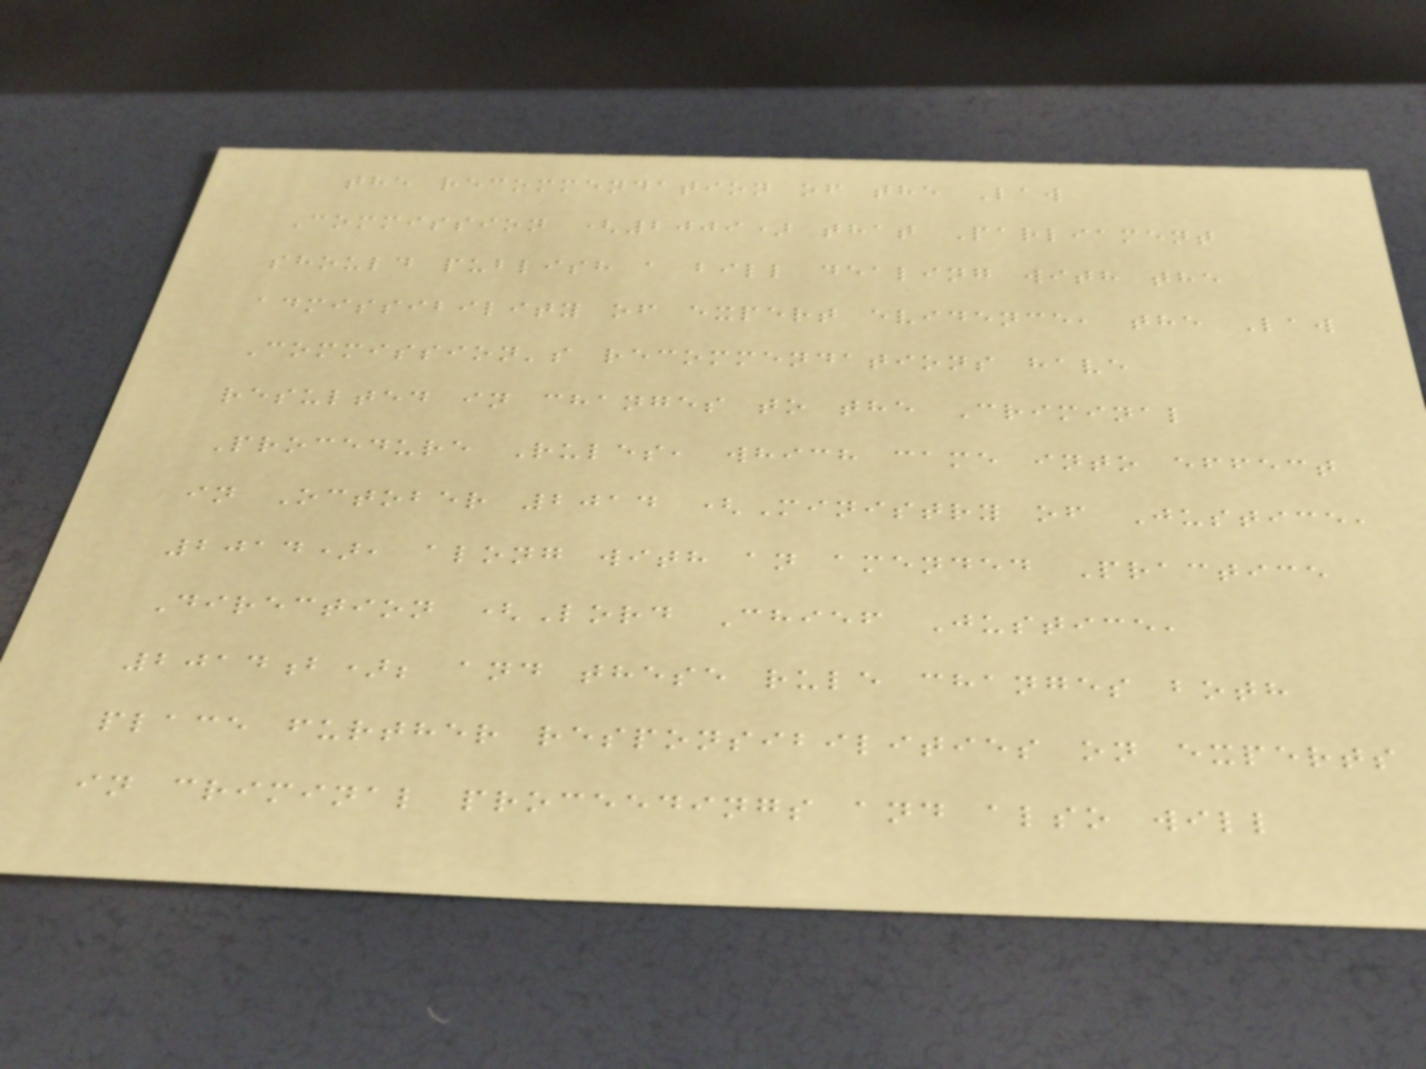the recommendation of the Law
Commission (2009) that Parliament
should publish a bill dealing with the
admissibility of expert evidence, the Law
Commission's recommendations have
resulted in changes to the Criminal
Procedure Rules, which came into effect
in October 2014 (Ministry of Justice,
2014), along with an amended Practice
Direction (Lord Chief Justice,
2014b); and these rule changes both
place further responsibilities on experts
in criminal proceedings and also will
